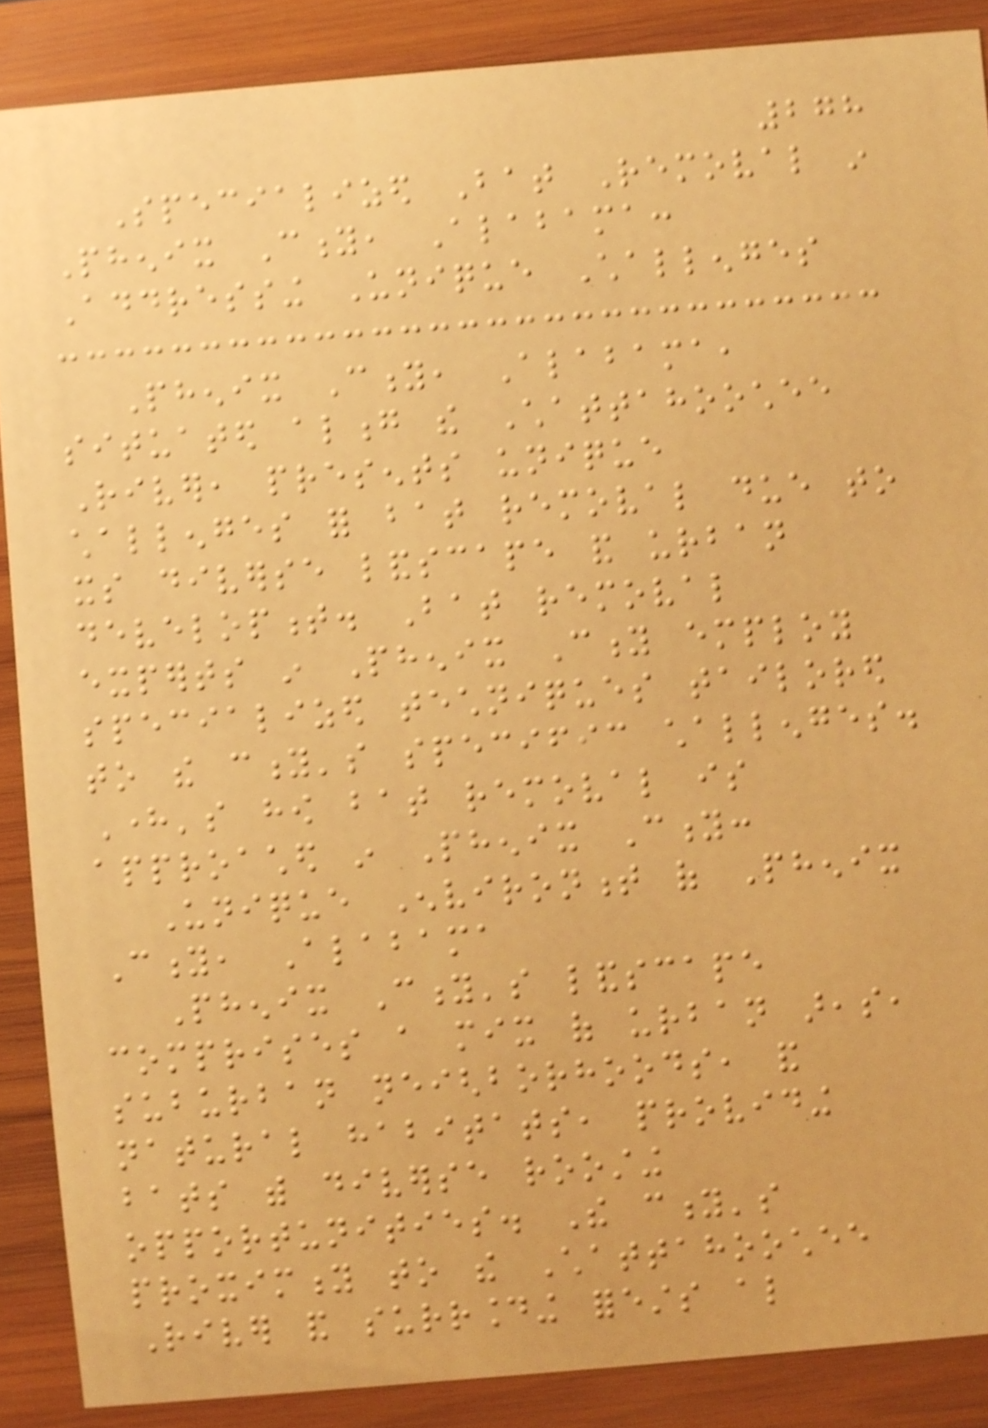278
Specialized Bat Removal in
Phenix City, Alabama:
Addressing Unique Challenges
Phenix City, Alabama,
situated along the Chattahoochee
River, presents unique
challenges for bat removal due to
its diverse landscape and urban
development. Bat removal
experts in Phenix City employ
specialized techniques tailored
to the city's specific challenges.
Here's how bat removal is
approached in Phenix City:
Unique Environment of Phenix
City, Alabama
Phenix City's landscape
comprises a mix of urban areas,
suburban neighborhoods, and
natural habitats, providing
bats with diverse roosting
opportunities. The city's
proximity to the Chattahoochee
River and surrounding forests also
